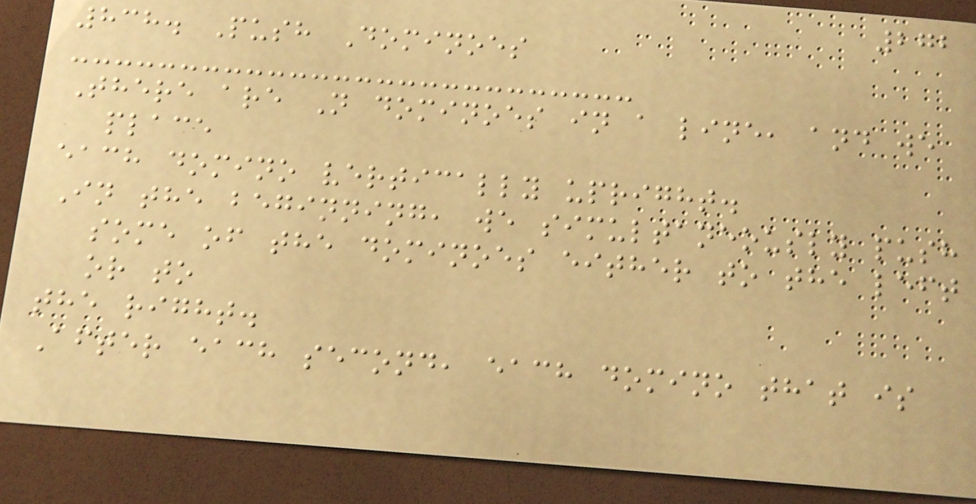272
838. Push Dominoes
There are N dominoes in a line, and we
place
each domino vertically upright.
In the beginning, we simultaneously push
some of the dominoes either to the left
or to
the right.
After each second, each domino that is
